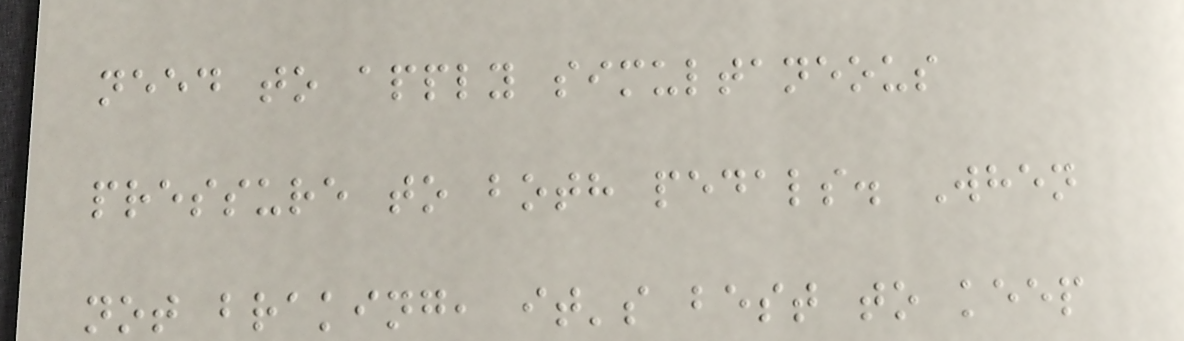need to apply simultaneous
pressure to both pedals. When
not braking, it's best to keep
